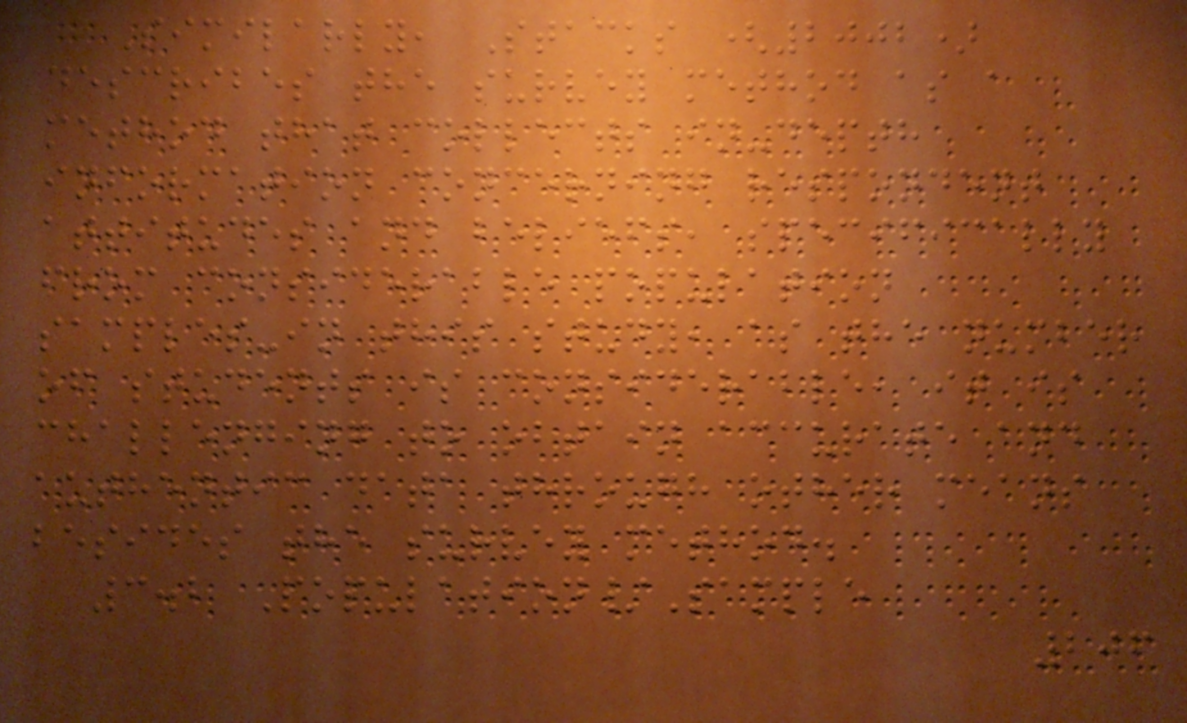Similarly, Stacks (2002)
describes the survey method as a
method that collects in-depth
information concerning respondent
attitudes and beliefs, specifically
from considerable population
samples-in this study, as the number
of students is considerable, it is
challenging to obtain accurate and
authentic data through other means
besides the survey method.
3.2 Population/Sample
206
